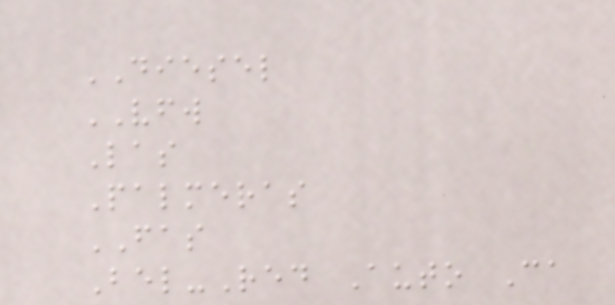DIESEL
VFW
Las
Palmeras
FAS
Bel-Red Auto Ca
